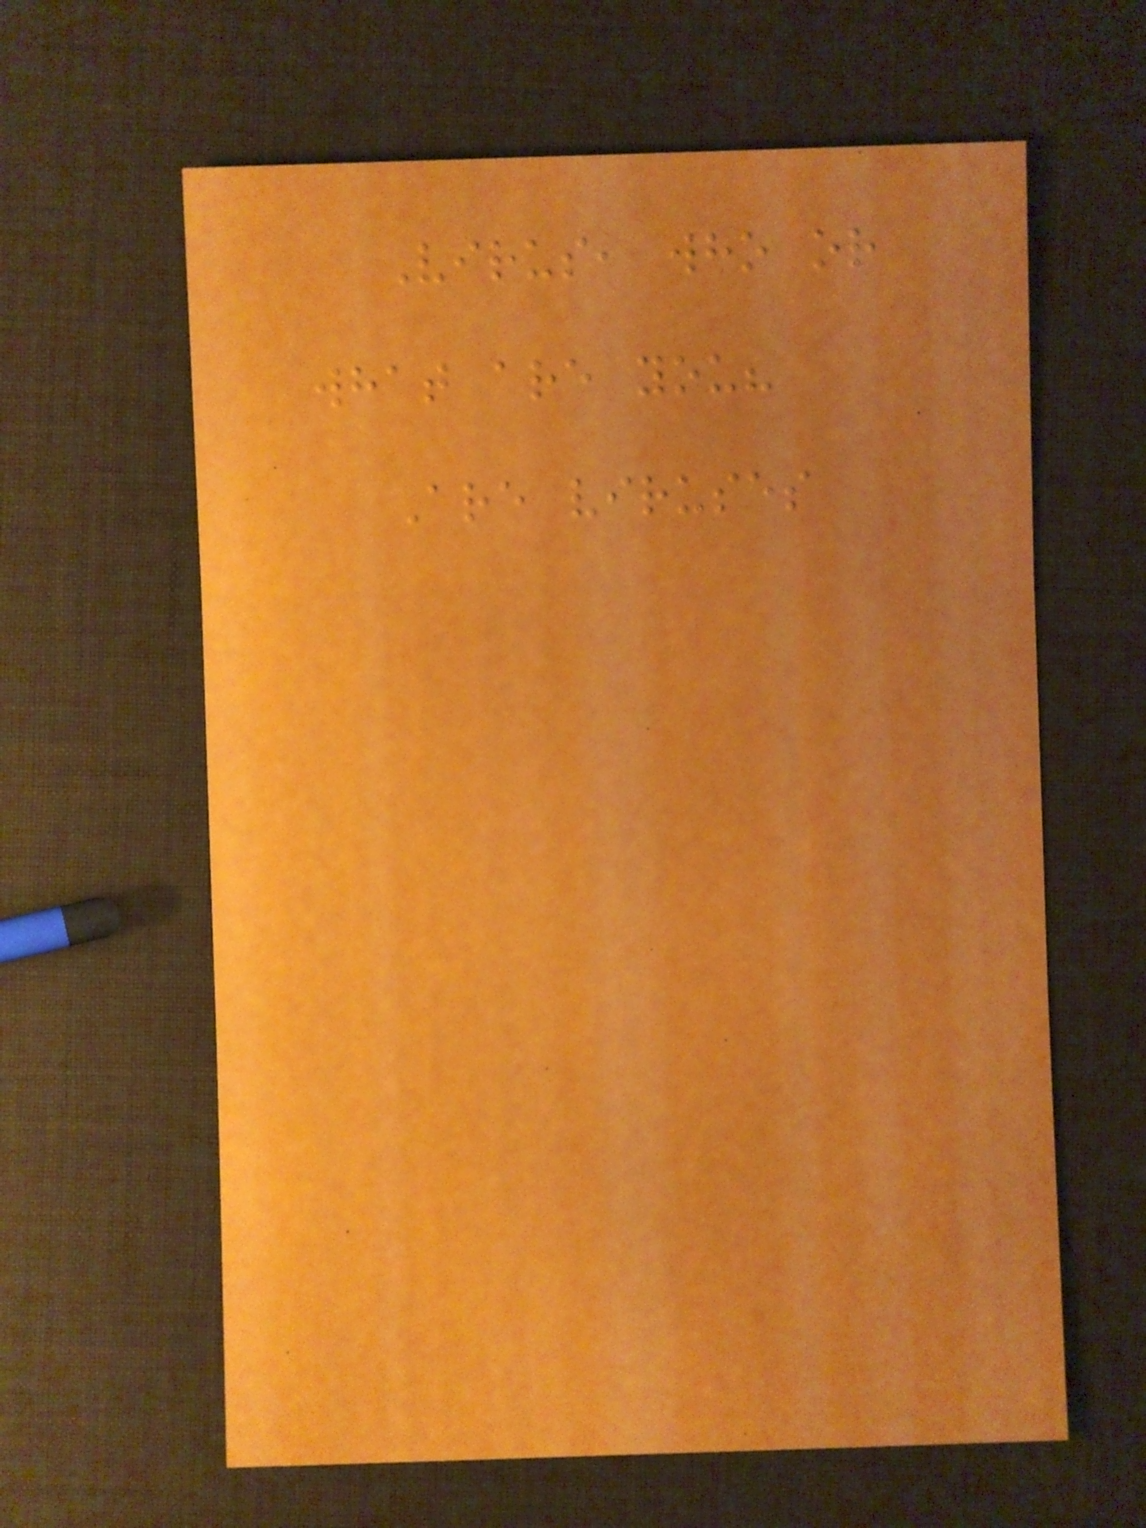Virus, who or
what are you?
Are viruses
